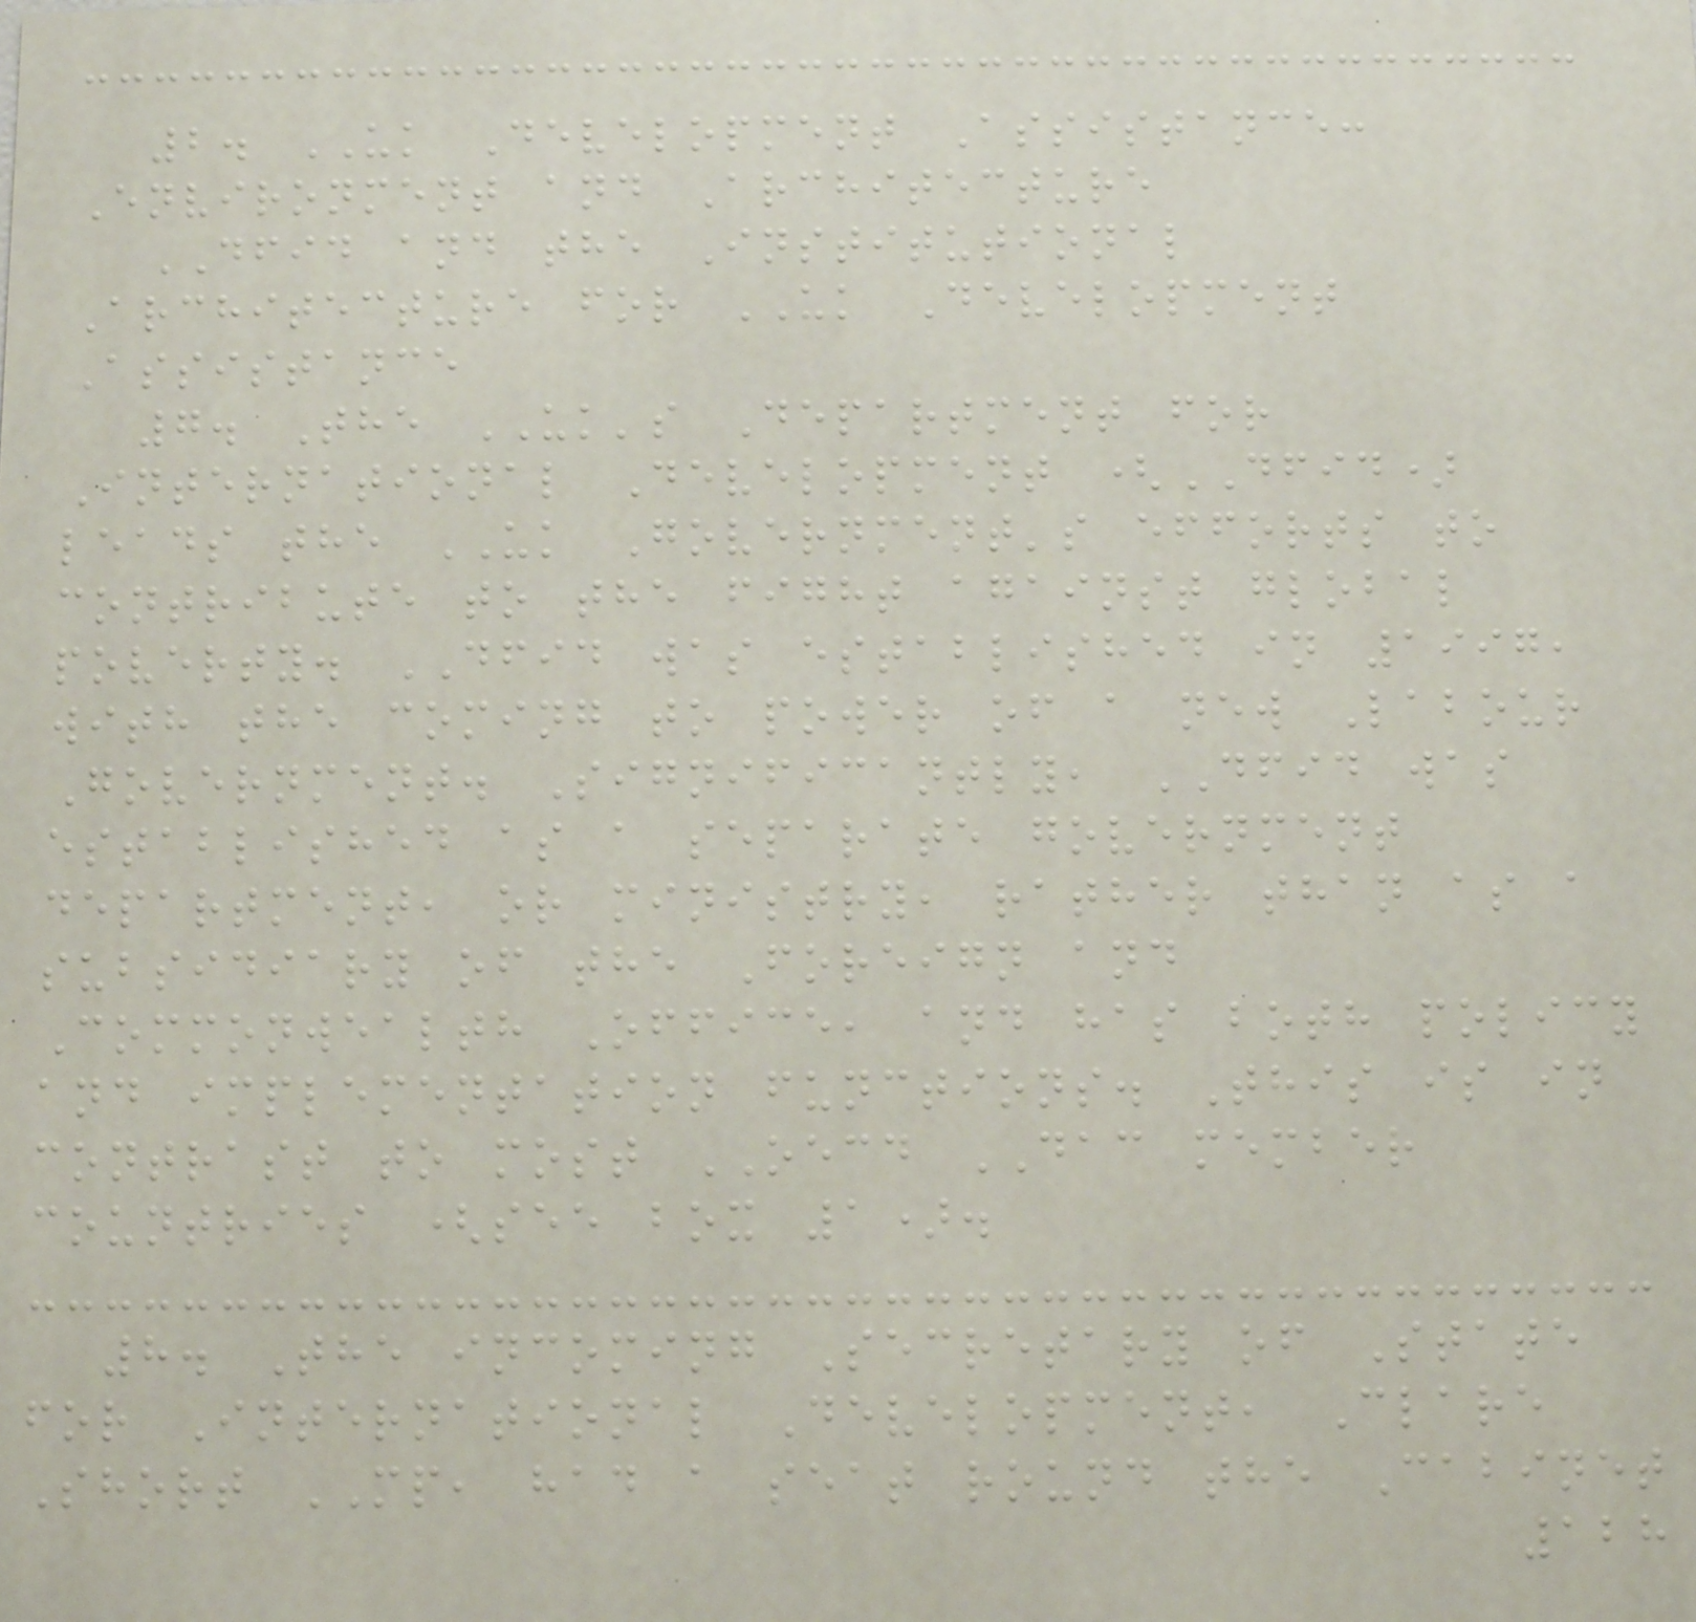2. UK Development Assistance:
Environment and Architecture
DFID and the Institutional
Architecture for UK Development
Assistance
7. The UK's Department for
International Development (DFID)
leads the UK Government's efforts to
contribute to the fight against global
poverty. DFID was established in 1997,
with the coming to power of a new Labour
Government. Significantly, DFID was
established as a separate government
department, or ministry, rather than as a
subsidiary of the Foreign and
Commonwealth Office, and has both policy
and implementation functions. This is in
contrast to most OECD DAC member
countries (see box 1).
8. The incoming Secretary of State
for International Development, Clare
Short MP, had a seat round the Cabinet
128
